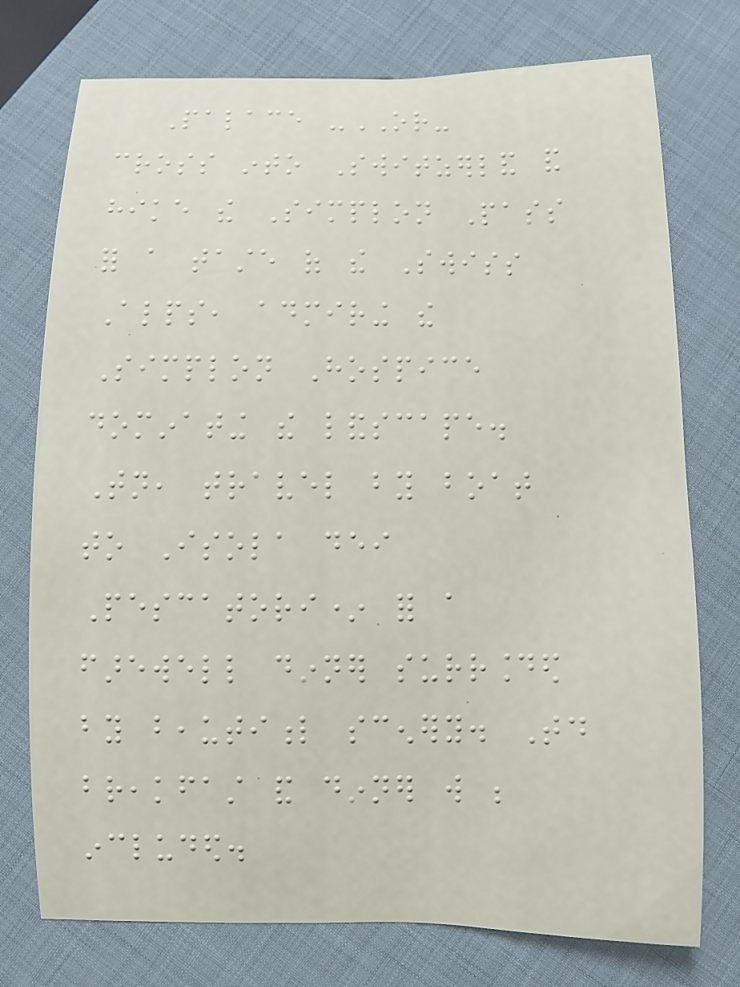Palace -OR-
cross into Switzerland and
hike the Simplon Pass
for a taste of the Swiss
Alps, admiring the
Simplon Hospice
dominating the landscape.
Tonight, travel by boat
to Isola dei
Pescatori* for a
farewell dinner surrounded
by beautiful scenery. Today
breakfast and dinner will be
included.
